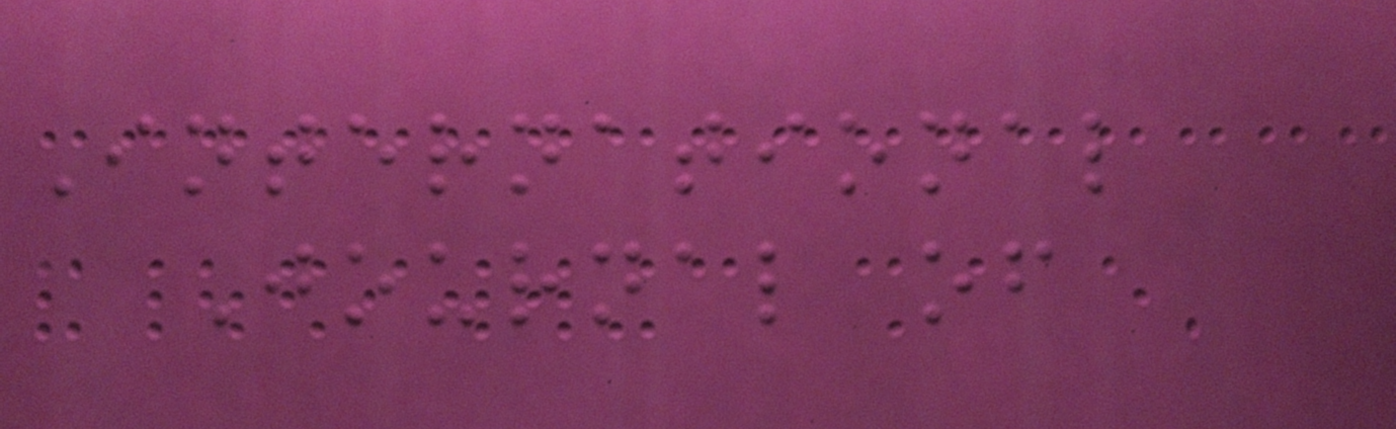International
Journal of
